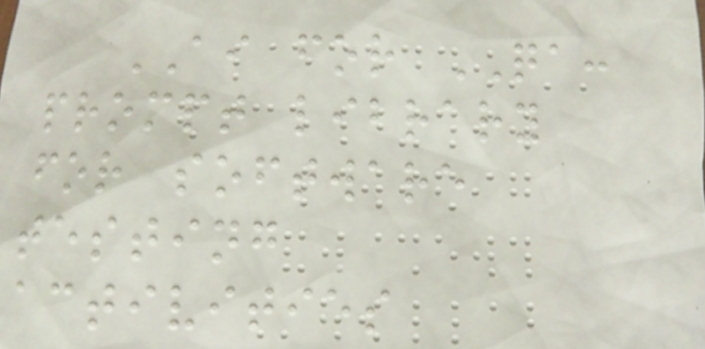AI for QA:
prompt library
for software
testing
activities
